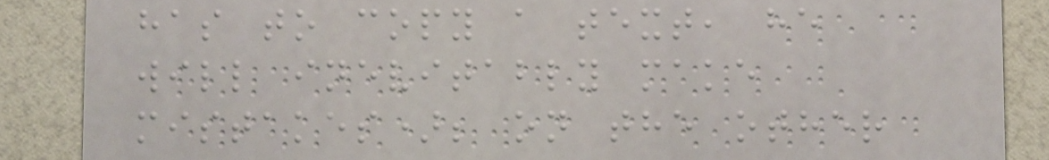has to copy a text, he
will inevitably make
mistakes); on the other
